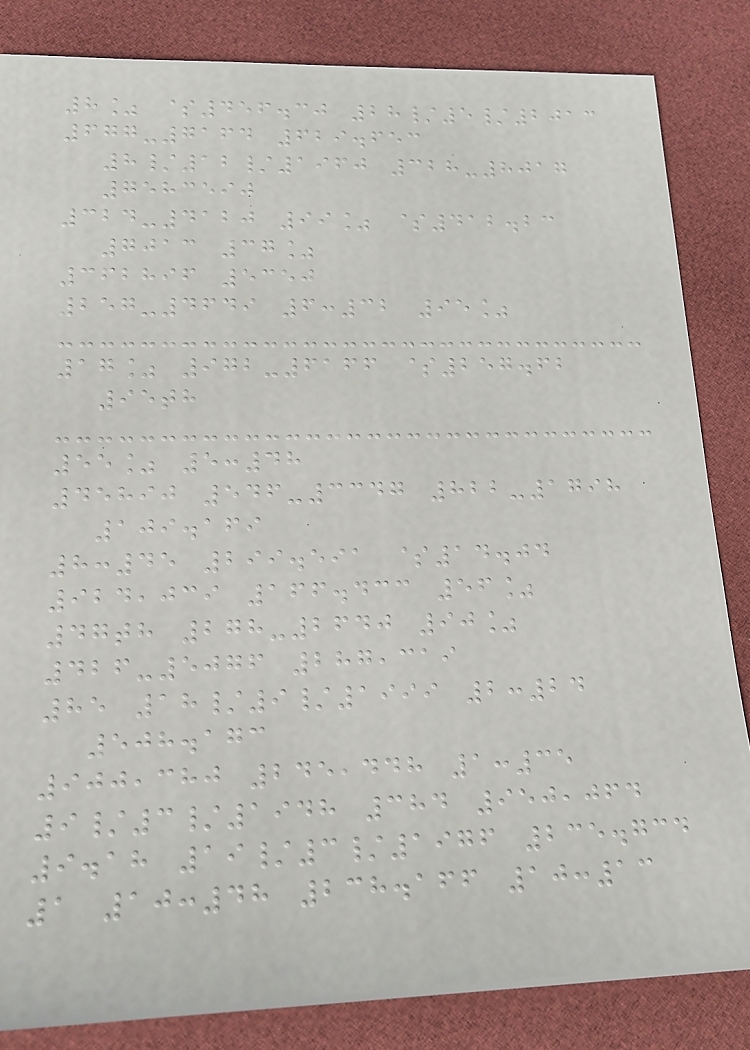8% $456.30 28/5/2013
677-7164 629.653
8/12/1960 328-8017
7583590
324-4120 99% $412.23
7013 37%
362896 5350
257-4649 6:32 95%
17% 972-6166 $257.62
95th
55% 5:48
45890 546-3347 822-1798
109.169
8:45 299.591 $14.04
924,039 166.433 56%
47th 278-2640 90%
426-5076 287,319
85 18/9/1999 2:24
508.173
900,380 245,448 1:35
9/3/1948 384 950,064
9.18 19/3/1976 235.734
1 10:48 238.166 10:13
